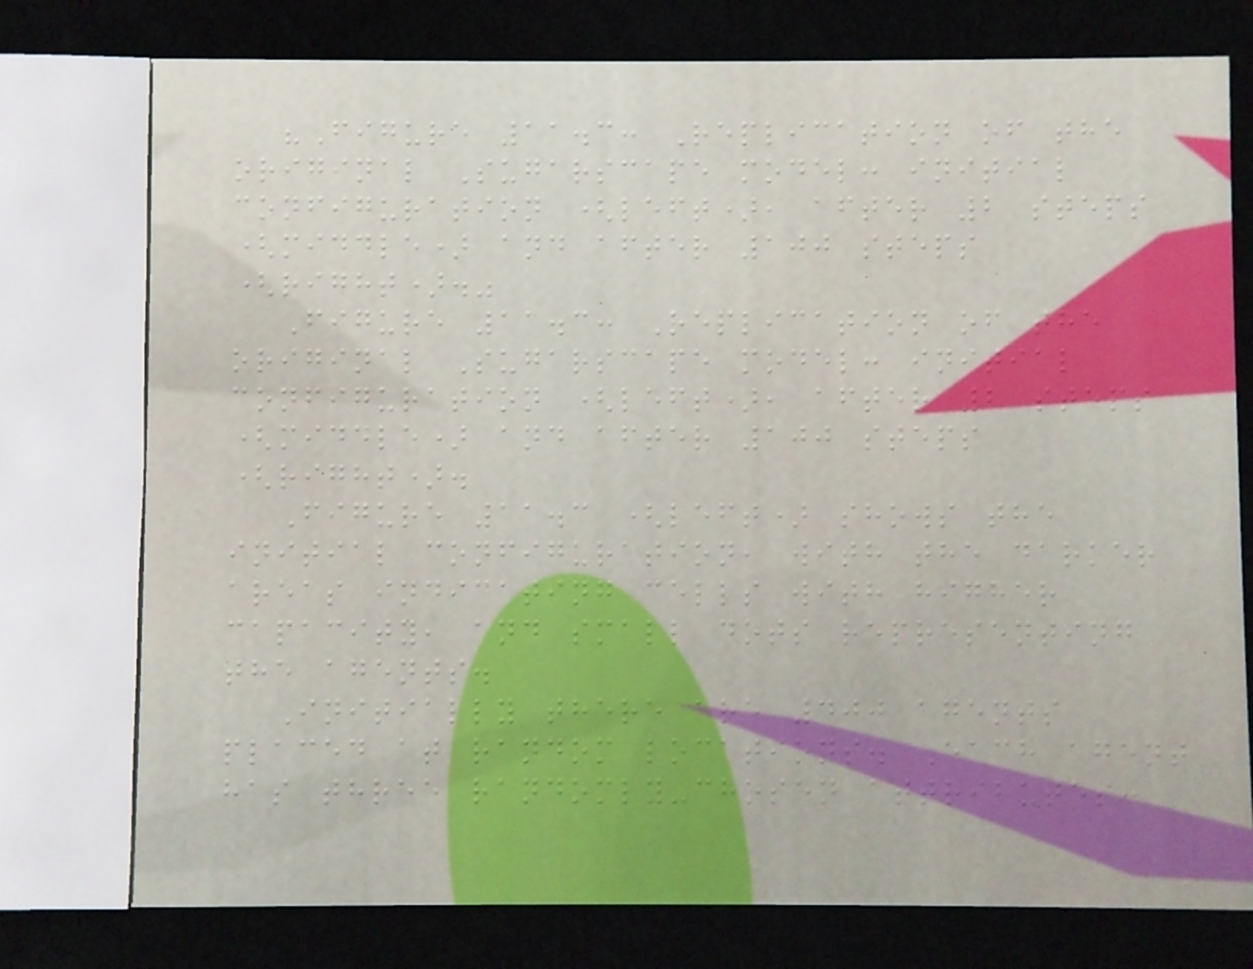"Figure 11.3: Replication of the
original Sugarscape model: initial
configuration (left), after 2 steps
(middle) and after 100 steps
(right)."
Figure 11.3: Replication of the
original Sugarscape model: initial
configuration (left), after 2 steps
(middle) and after 100 steps
(right).
Figure 11.3 (left) shows the
initial configuration, with the darker
areas indicating cells with higher
capacity, and small dots representing
the agents.
Initially there are 400 agents
placed at random locations. Each agent
has three randomly-chosen attributes:
